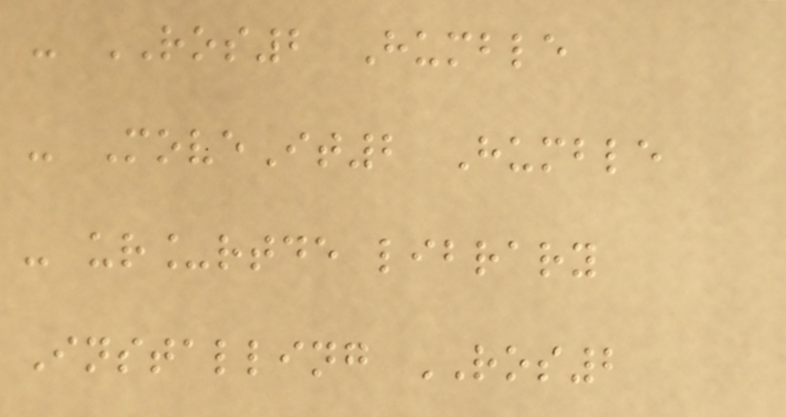- ROS2 Humble
- MoveIt2 Humble
- ur_rtde library
Installing ROS2
